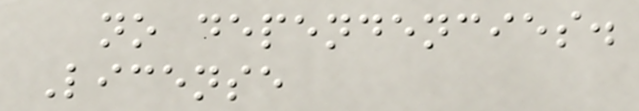no dependencies.
License
